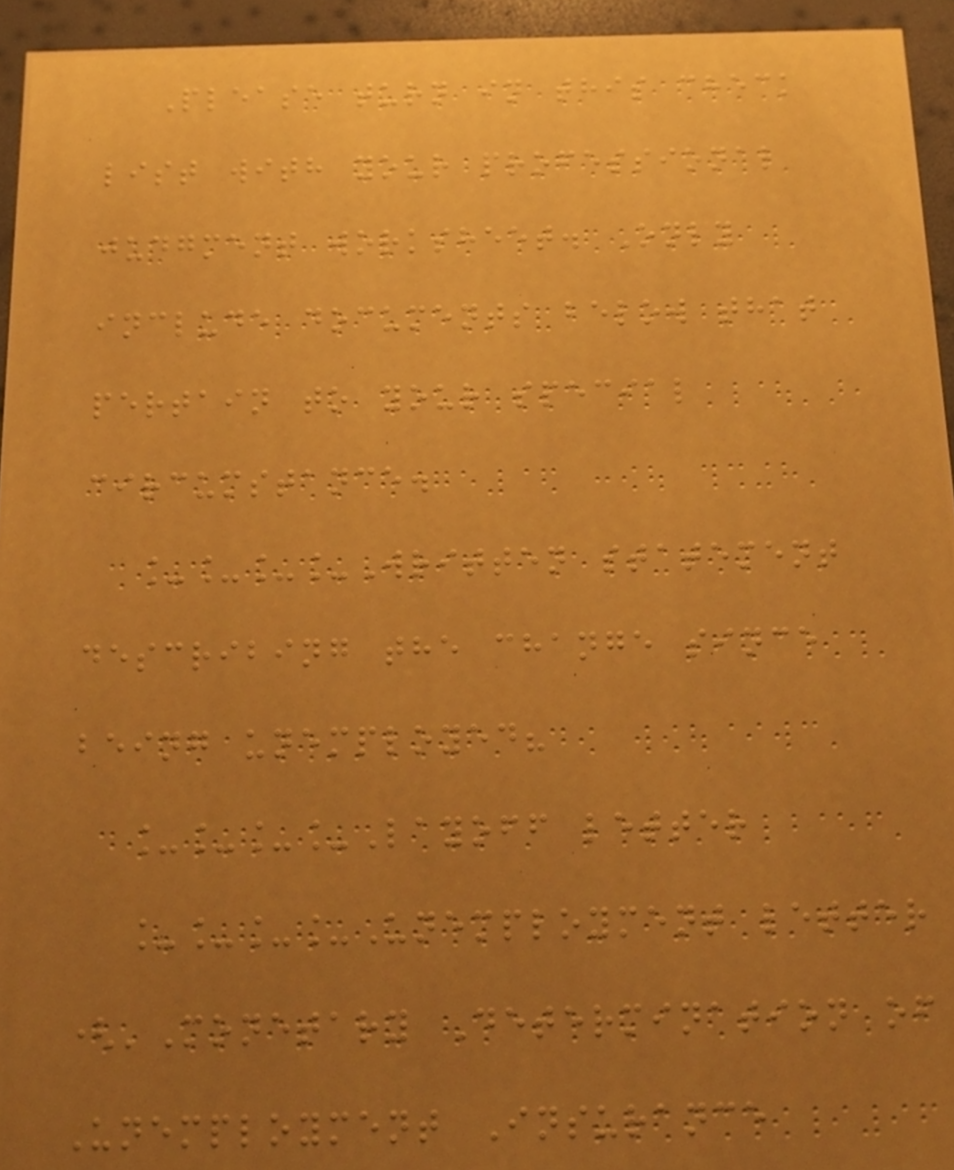Please turn in this check
list with your professional
judgment worksheet. Only
include documents below that
pertain to your special
circumstance.
____Written statement
describing the change since
being unemployed?
____Layoff letter
____Unemployment letter
('Monetary Determination of
Unemployment Insurance
